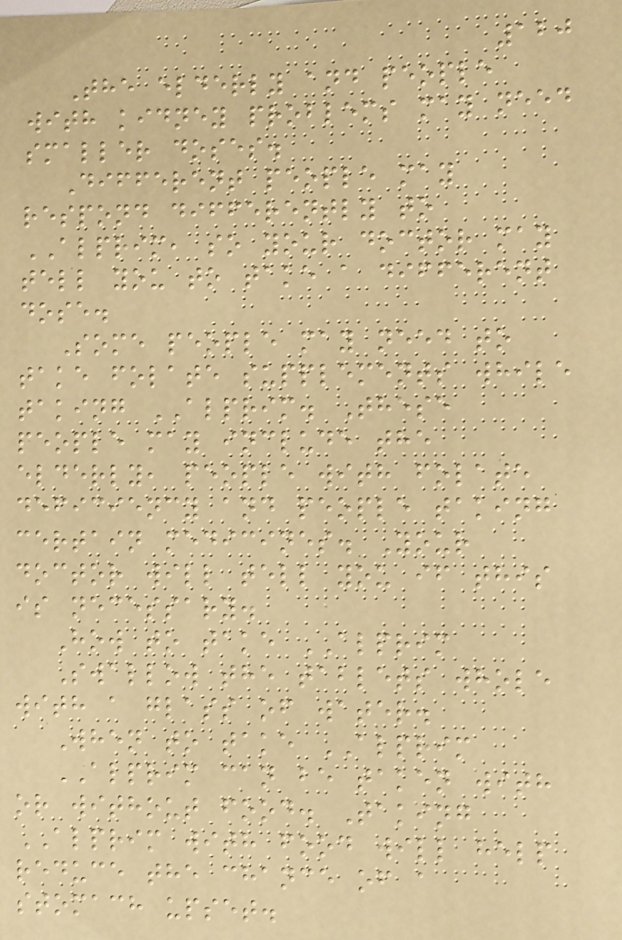120
The elderly and people
with kidney problems may need
smaller doses.
Different people may
respond differently to
ALPRIM, so your doctor may
tell you to take a different
dose.
Some people may need to
take folate supplements while
taking ALPRIM. These
people may include the
elderly, people with folate
deficiency and people taking
certain medicines. Your
doctor will tell you if this
is necessary.
How to take ALPRIM
Swallow the tablets whole
with a glass of water.
When to take ALPRIM
ALPRIM can be taken with
or without food. Taking
ALPRIM with food will help
reduce the chance of a
stomach upset.
